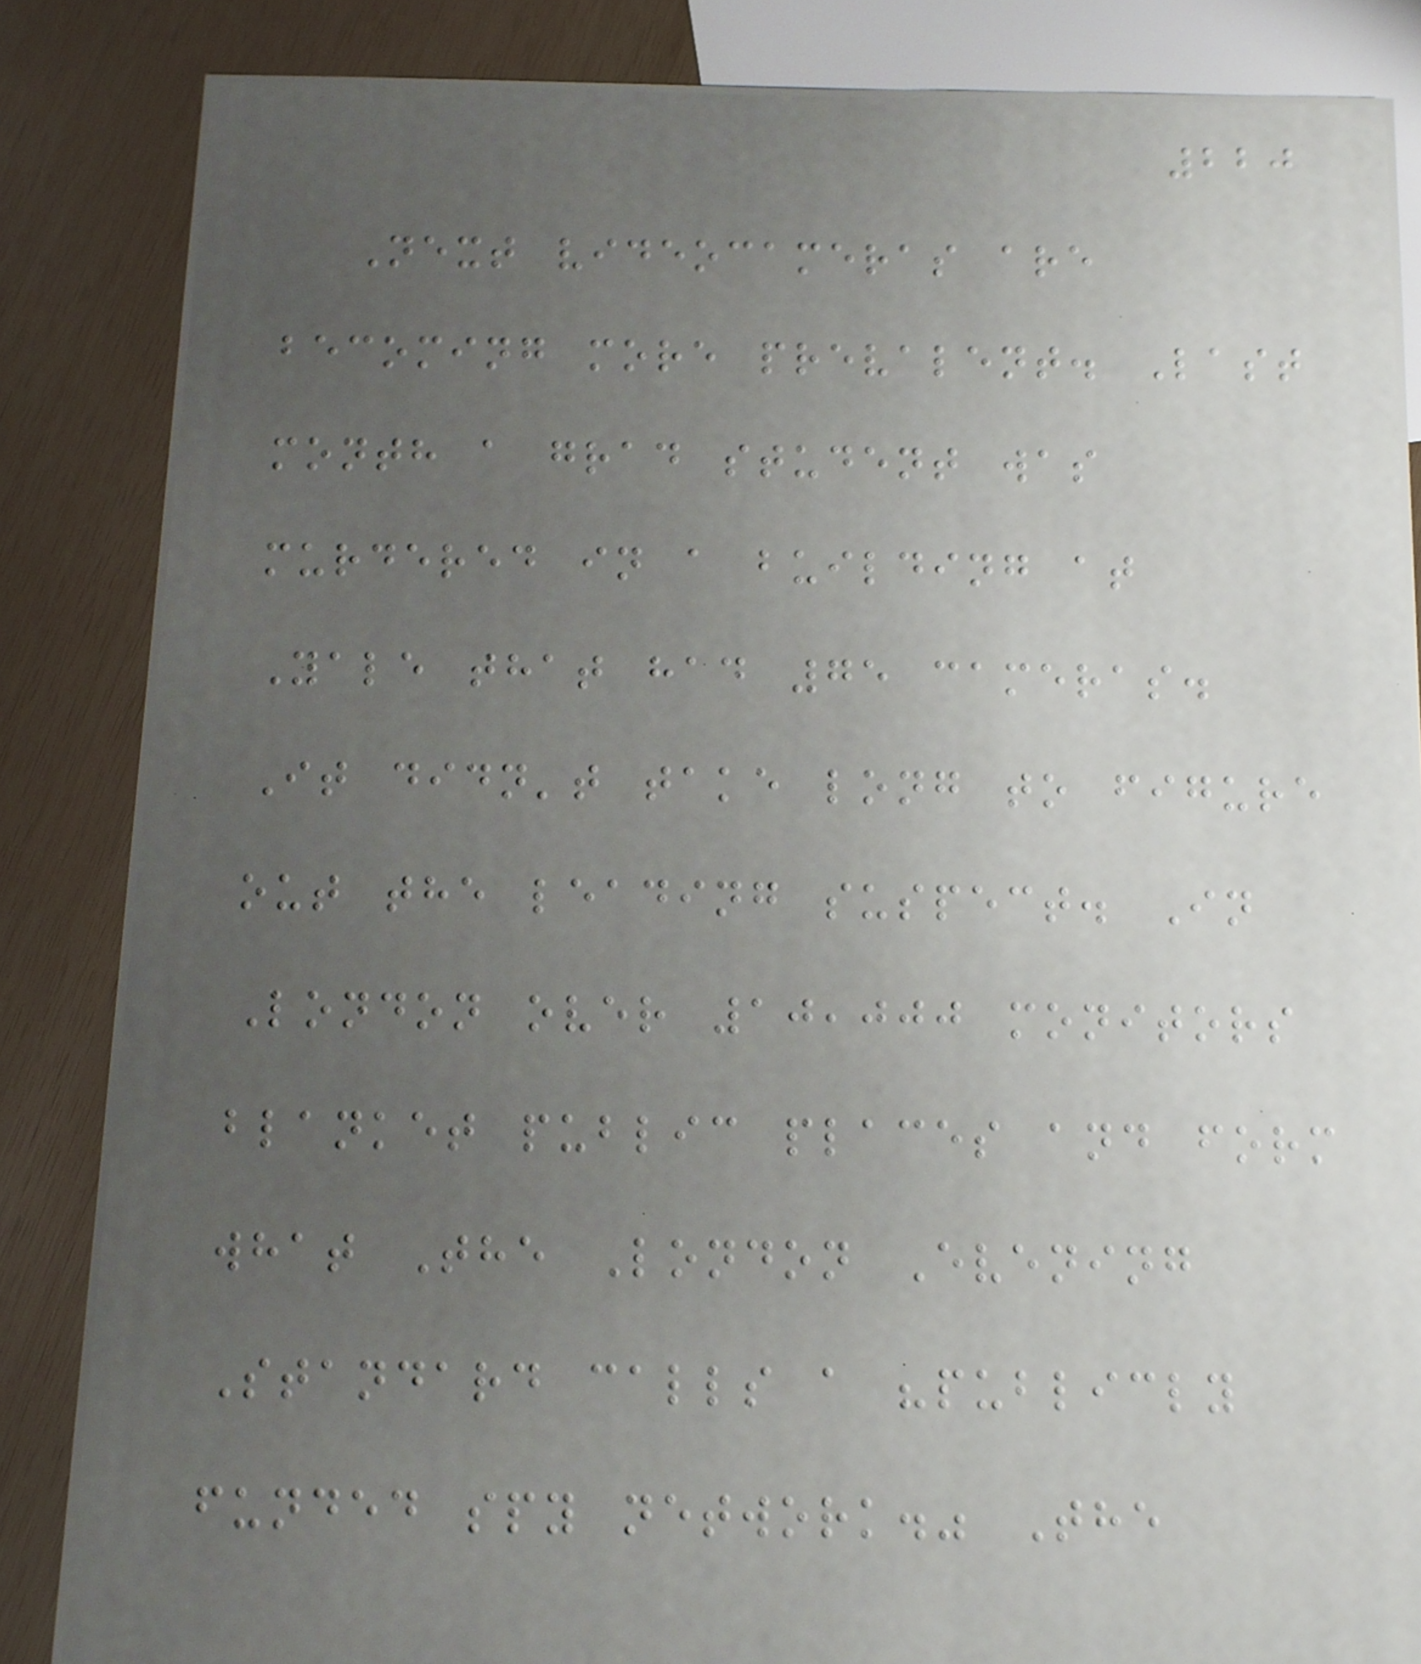220
Next videocameras are
becoming more prevalent. Last
month a grad student was
murdered in a building at
Yale that had 75 cameras.
It didn't take long to figure
out the leading suspect. In
London over 10,000 monitors
blanket public places and form
what The London Evening
Standard calls a "publicly
funded spy network." The
